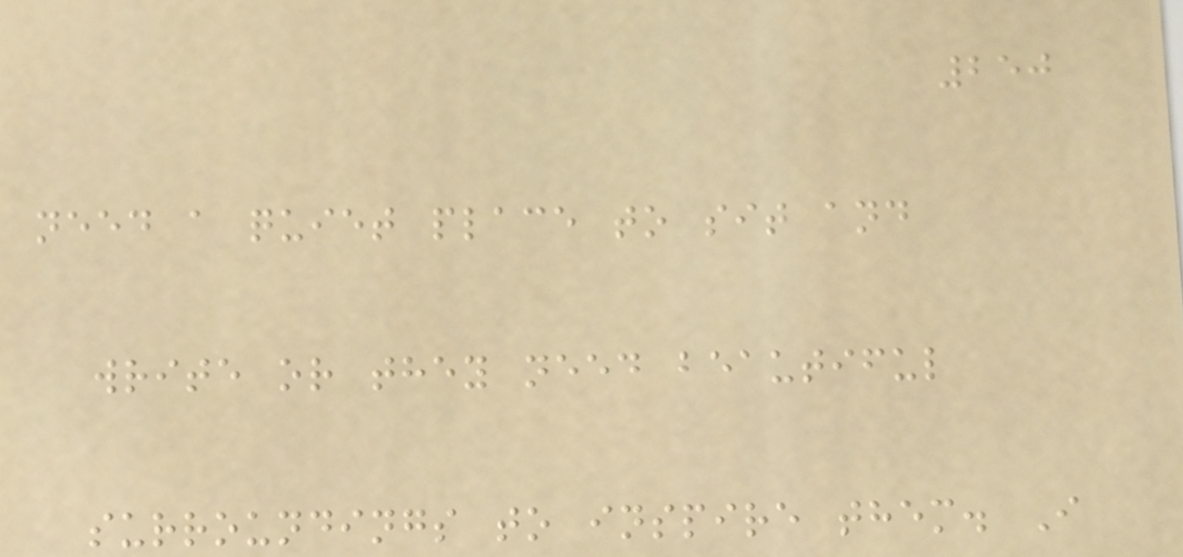250
need a quiet place to sit and
write or they need beautiful
surroundings to inspire them. I
